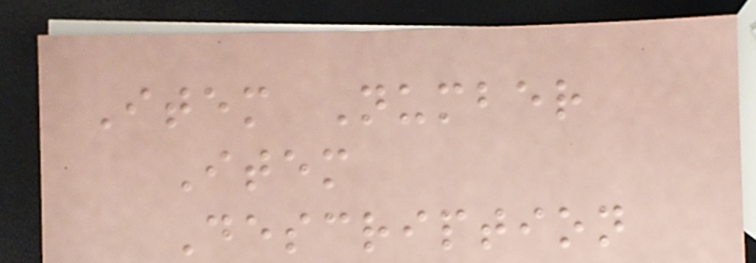Item Number
Item
Description
